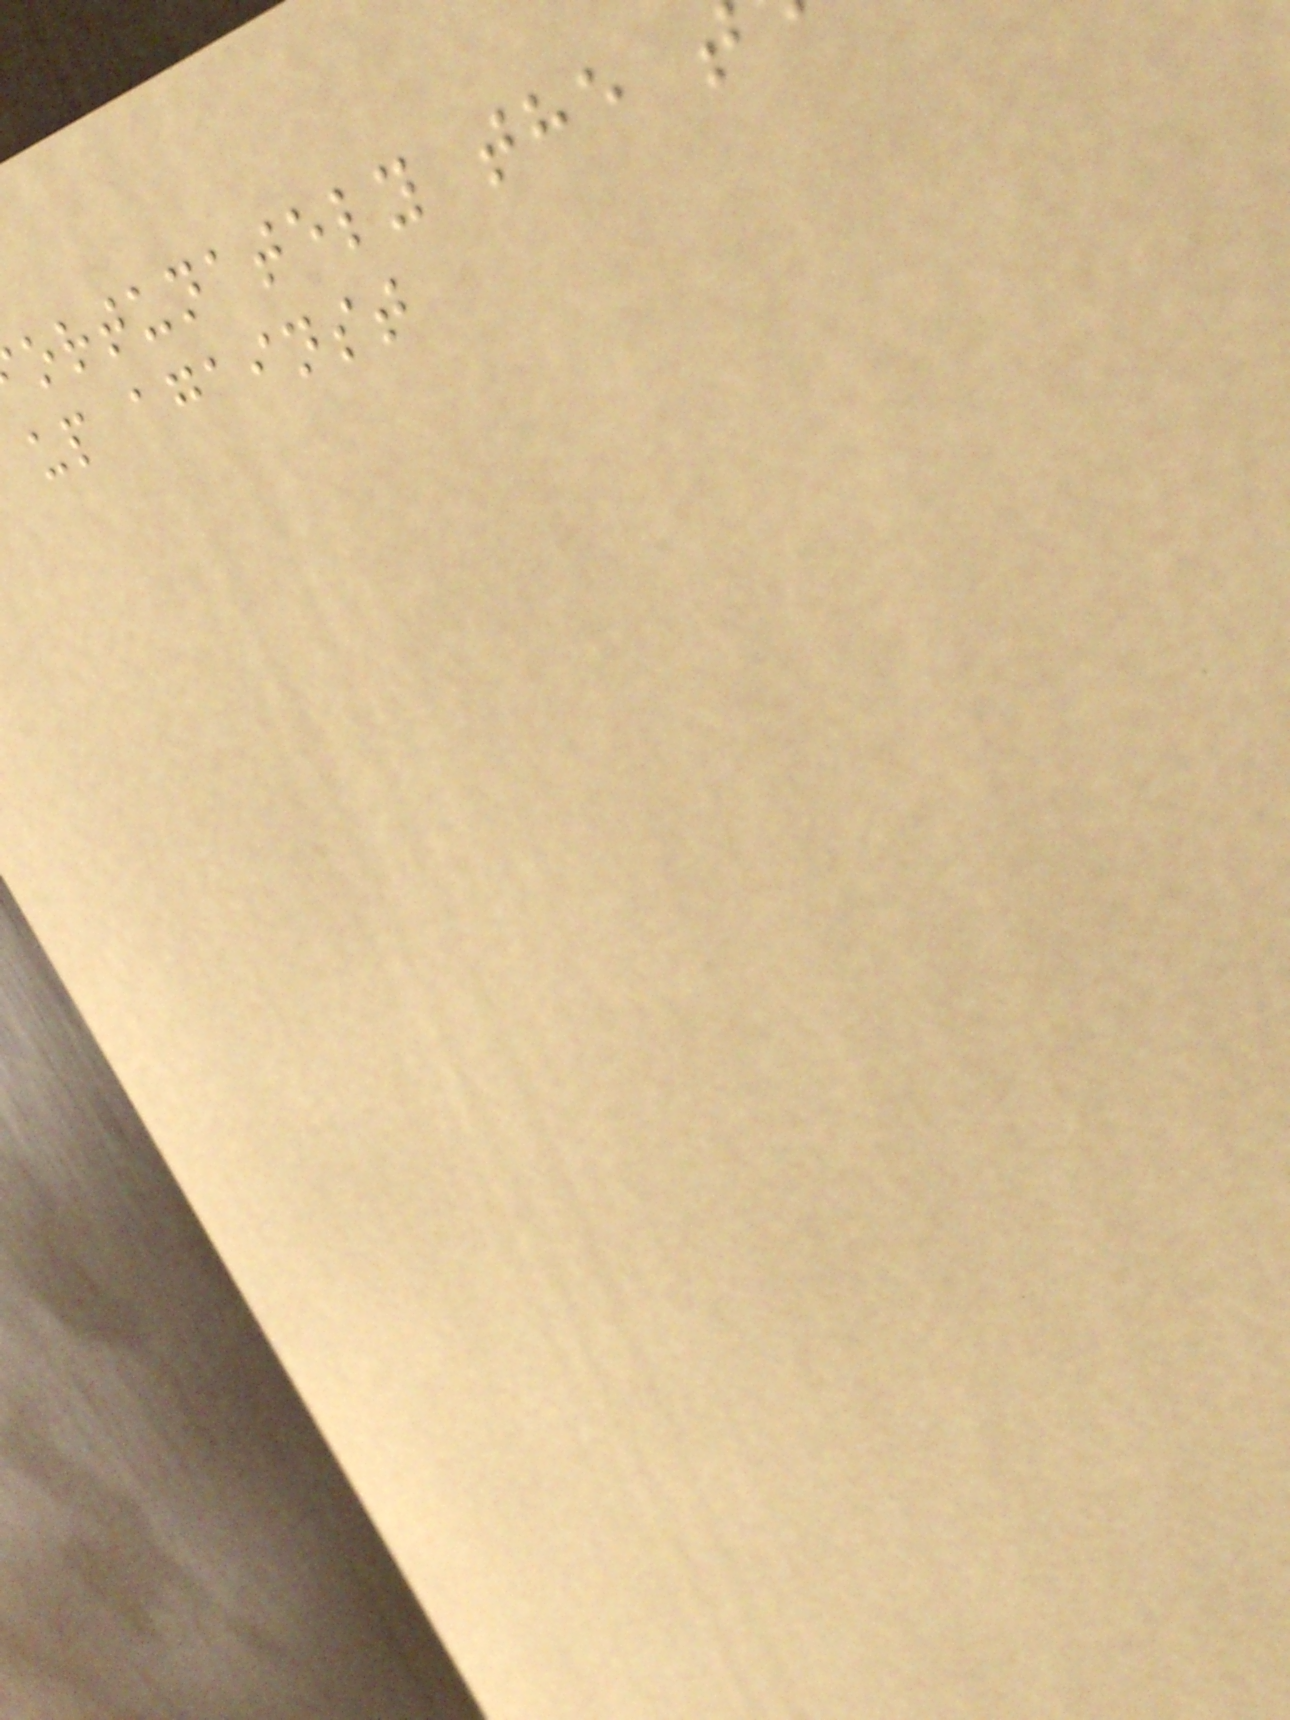ortunately the t
up against
